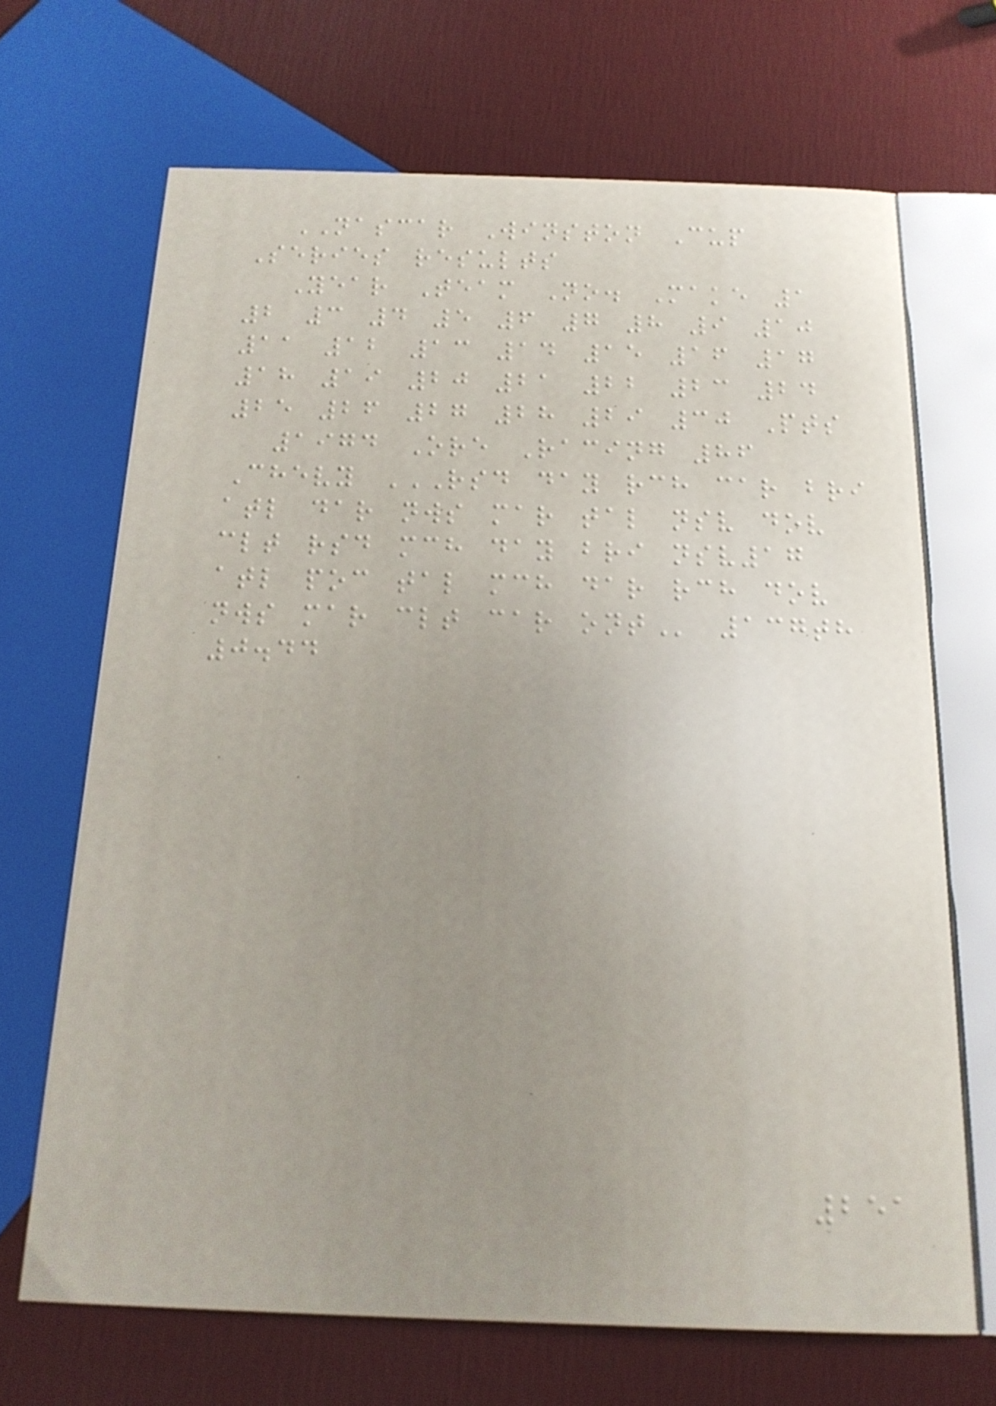NASCAR Winston Cup
Series results
Year Team No. Make 1
2 3 4 5 6 7 8 9 10
11 12 13 14 15 16 17
18 19 20 21 22 23 24
25 26 27 28 29 30 Pts
1974 Ore Racing 86
Chevy RSD DAY RCH CAR BRI
ATL DAR NWS MAR TAL NSV DOV
CLT RSD MCH DAY BRI NSV17
ATL POC TAL MCH DAR RCH DOV
NWS MAR CLT CAR ONT 137th
0.44
251
